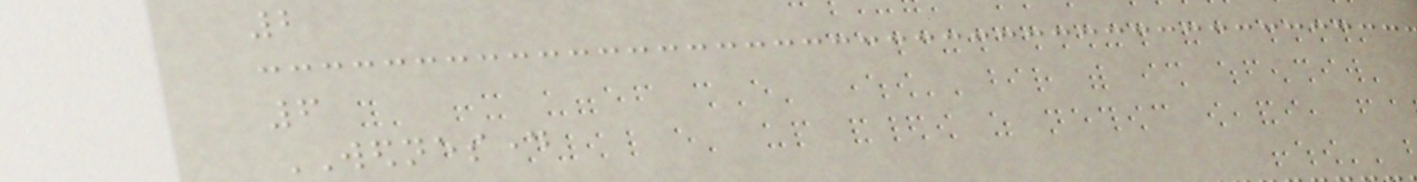2
6
WEDNESDAY
